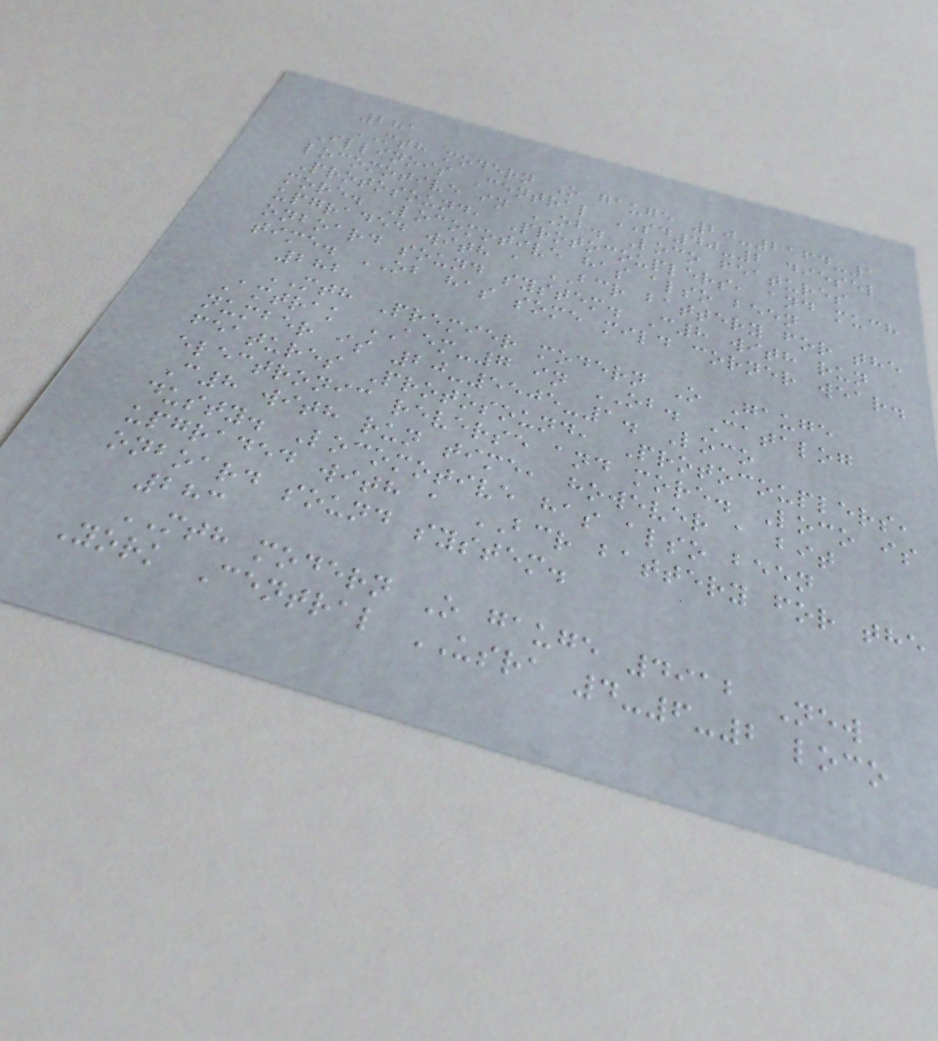281
MTH modern O gauge 20-2164-1
Illinois Central SD40-2 diesel
locomotive in OB. Loco features
Protosound, Protocouplers, and much
more. Locomotive has also been
upgraded with a BCR battery for the
onboard sound system. C8 with run
time. OB has some mild corner wear.
282
MTH Premier modern O Gauge
Amtrak AEM-7 in OB. Catalog
number is 20-5505-1. Loco
features Protosound, Protocouplers,
electronic reverse and more. Loco is
C8 with run time, however a bit
dusty. Locomotive has also been
upgraded with a BCR battery for the
onboard sound system.
283
MTH modern O gauge 4912 New
York Central USRA 4-6-2 loco
